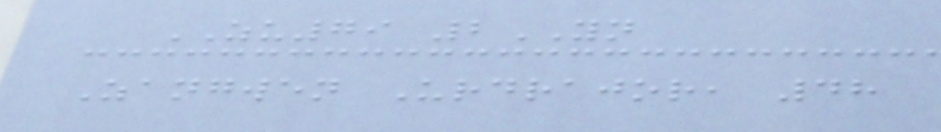ZU79 2YN
Zangwen Urdrajor, 48
